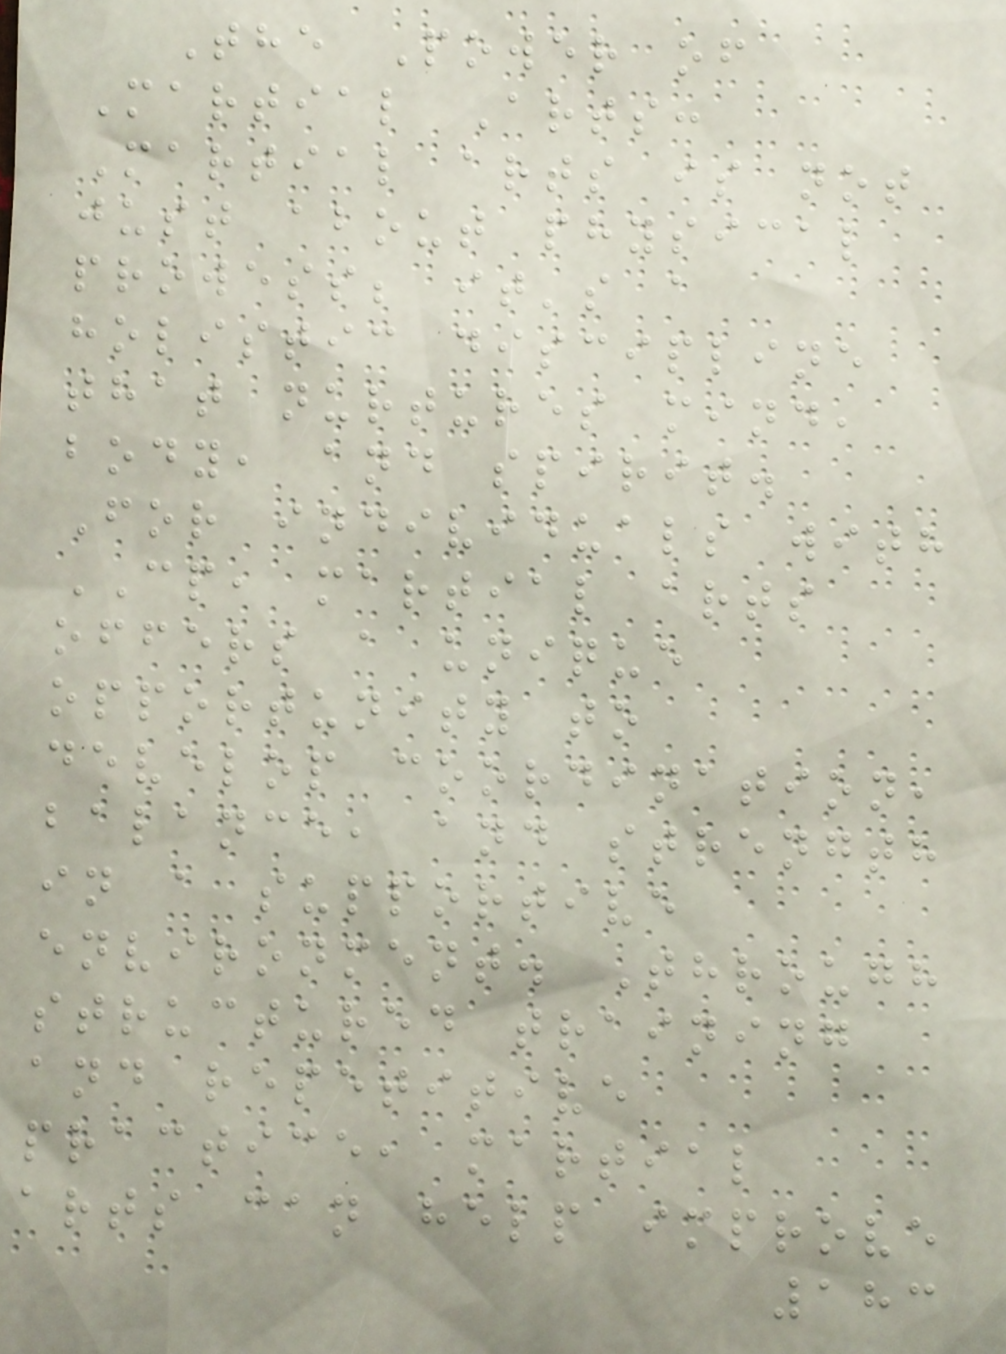The Power of
Martial Arts:
Martial arts is not
just about physical
prowess; it's a
holistic discipline
that nurtures mind,
body, and spirit.
For individuals with
CP, martial arts
offers a unique
opportunity to
develop coordination,
balance, and strength
in a supportive
environment. Through
structured training
and repetitive
practice, martial
arts can help improve
183
